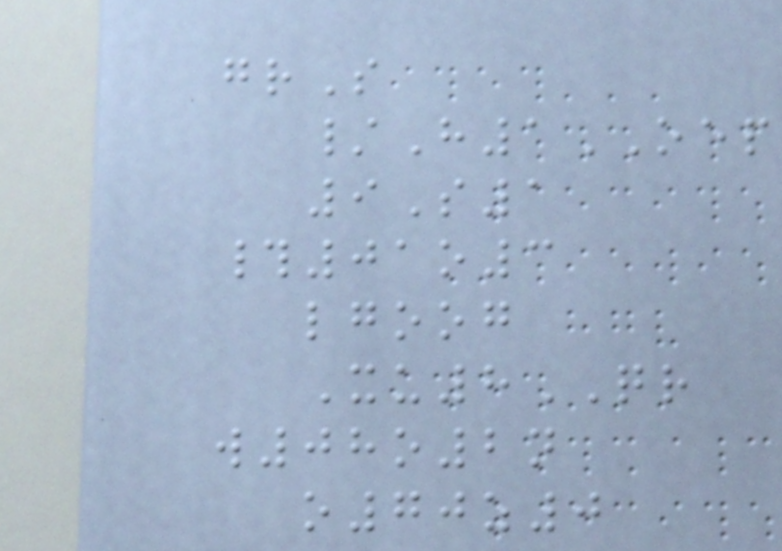grS
/H1OEP
9S1
#01o3
lgoog
Xu8QR
w08o2n
o70z0
